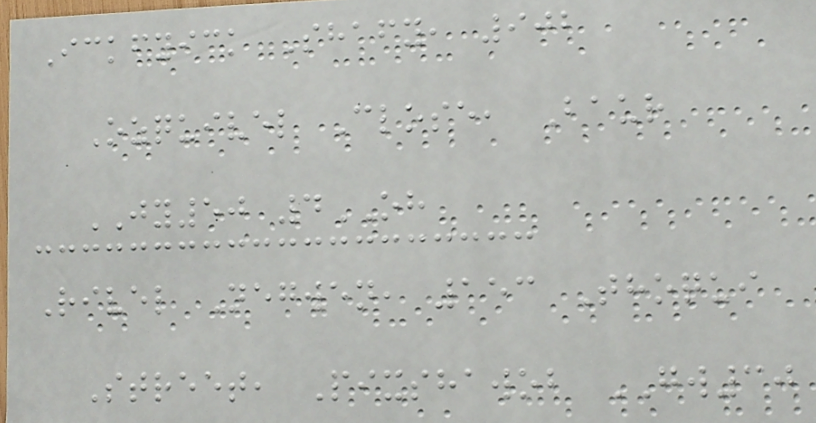Ickfyick Shafy, 902
Ozquivel Close, Baur
JY50 4OH
Rivel Negwen, 153 Thoqui
Street, Pixshawob GW30
